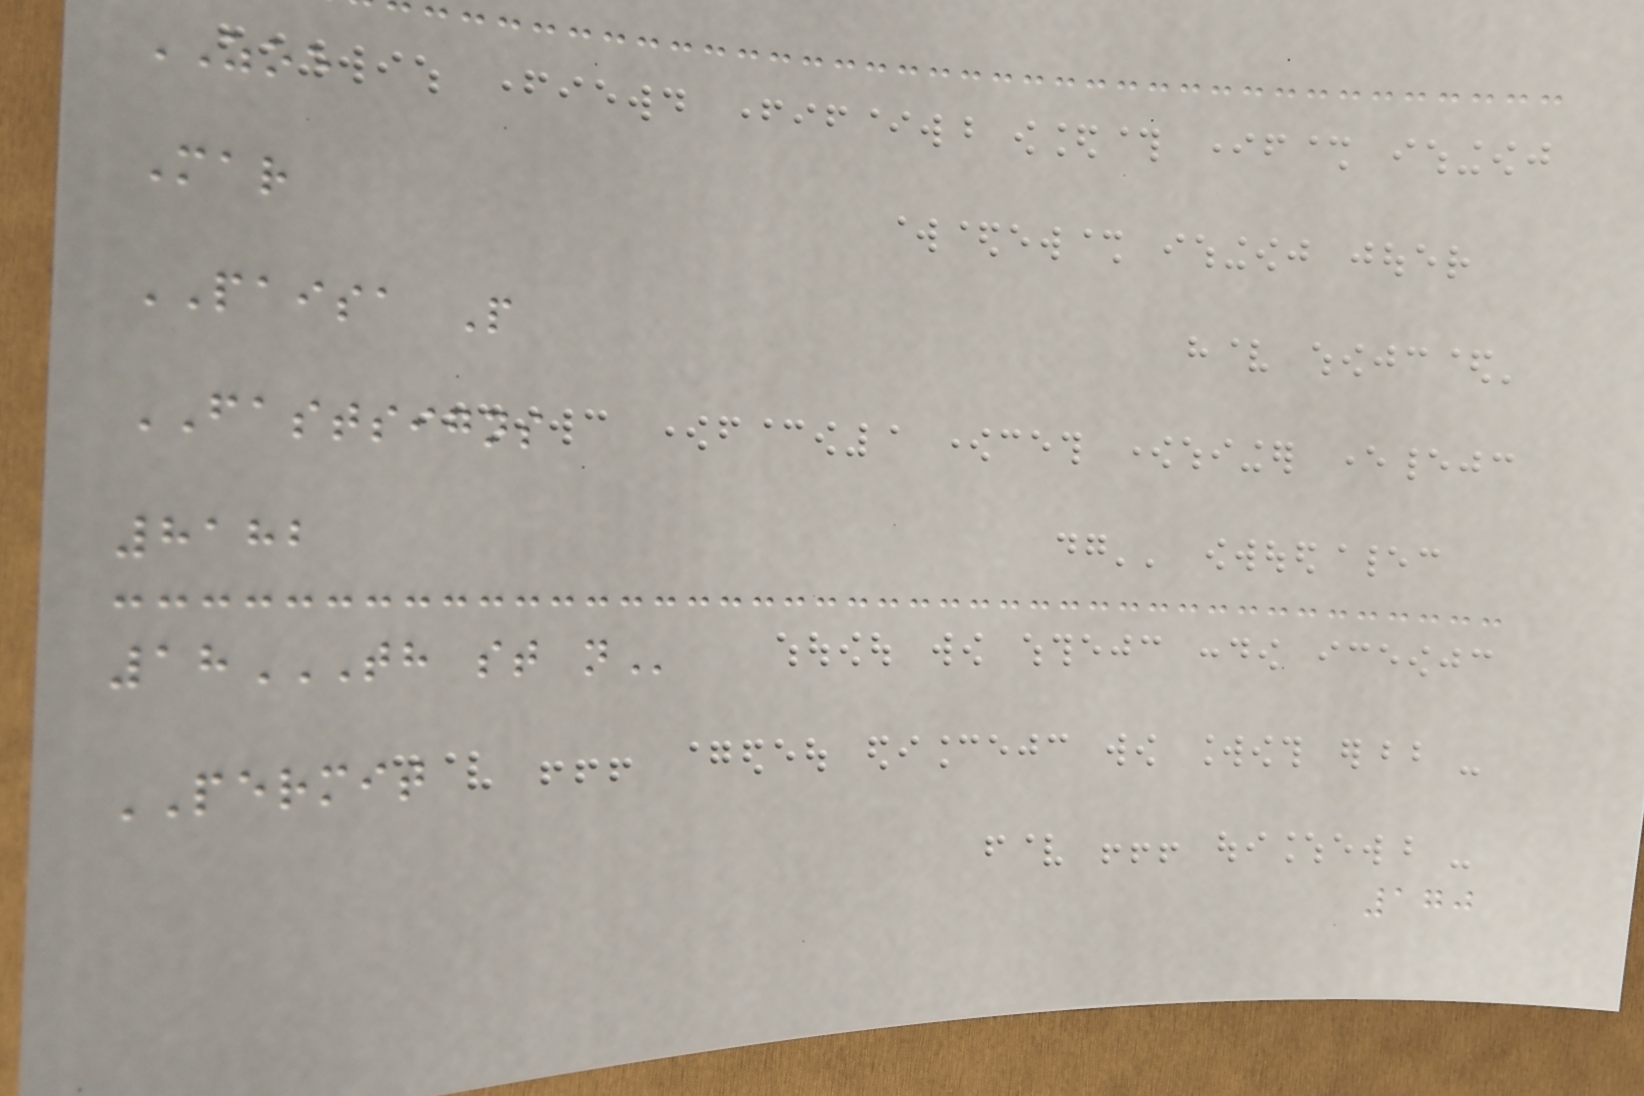ZOE
Mar
PAISA P
FASTSIGNS
8182
18TH ST N
PERMIT
170
